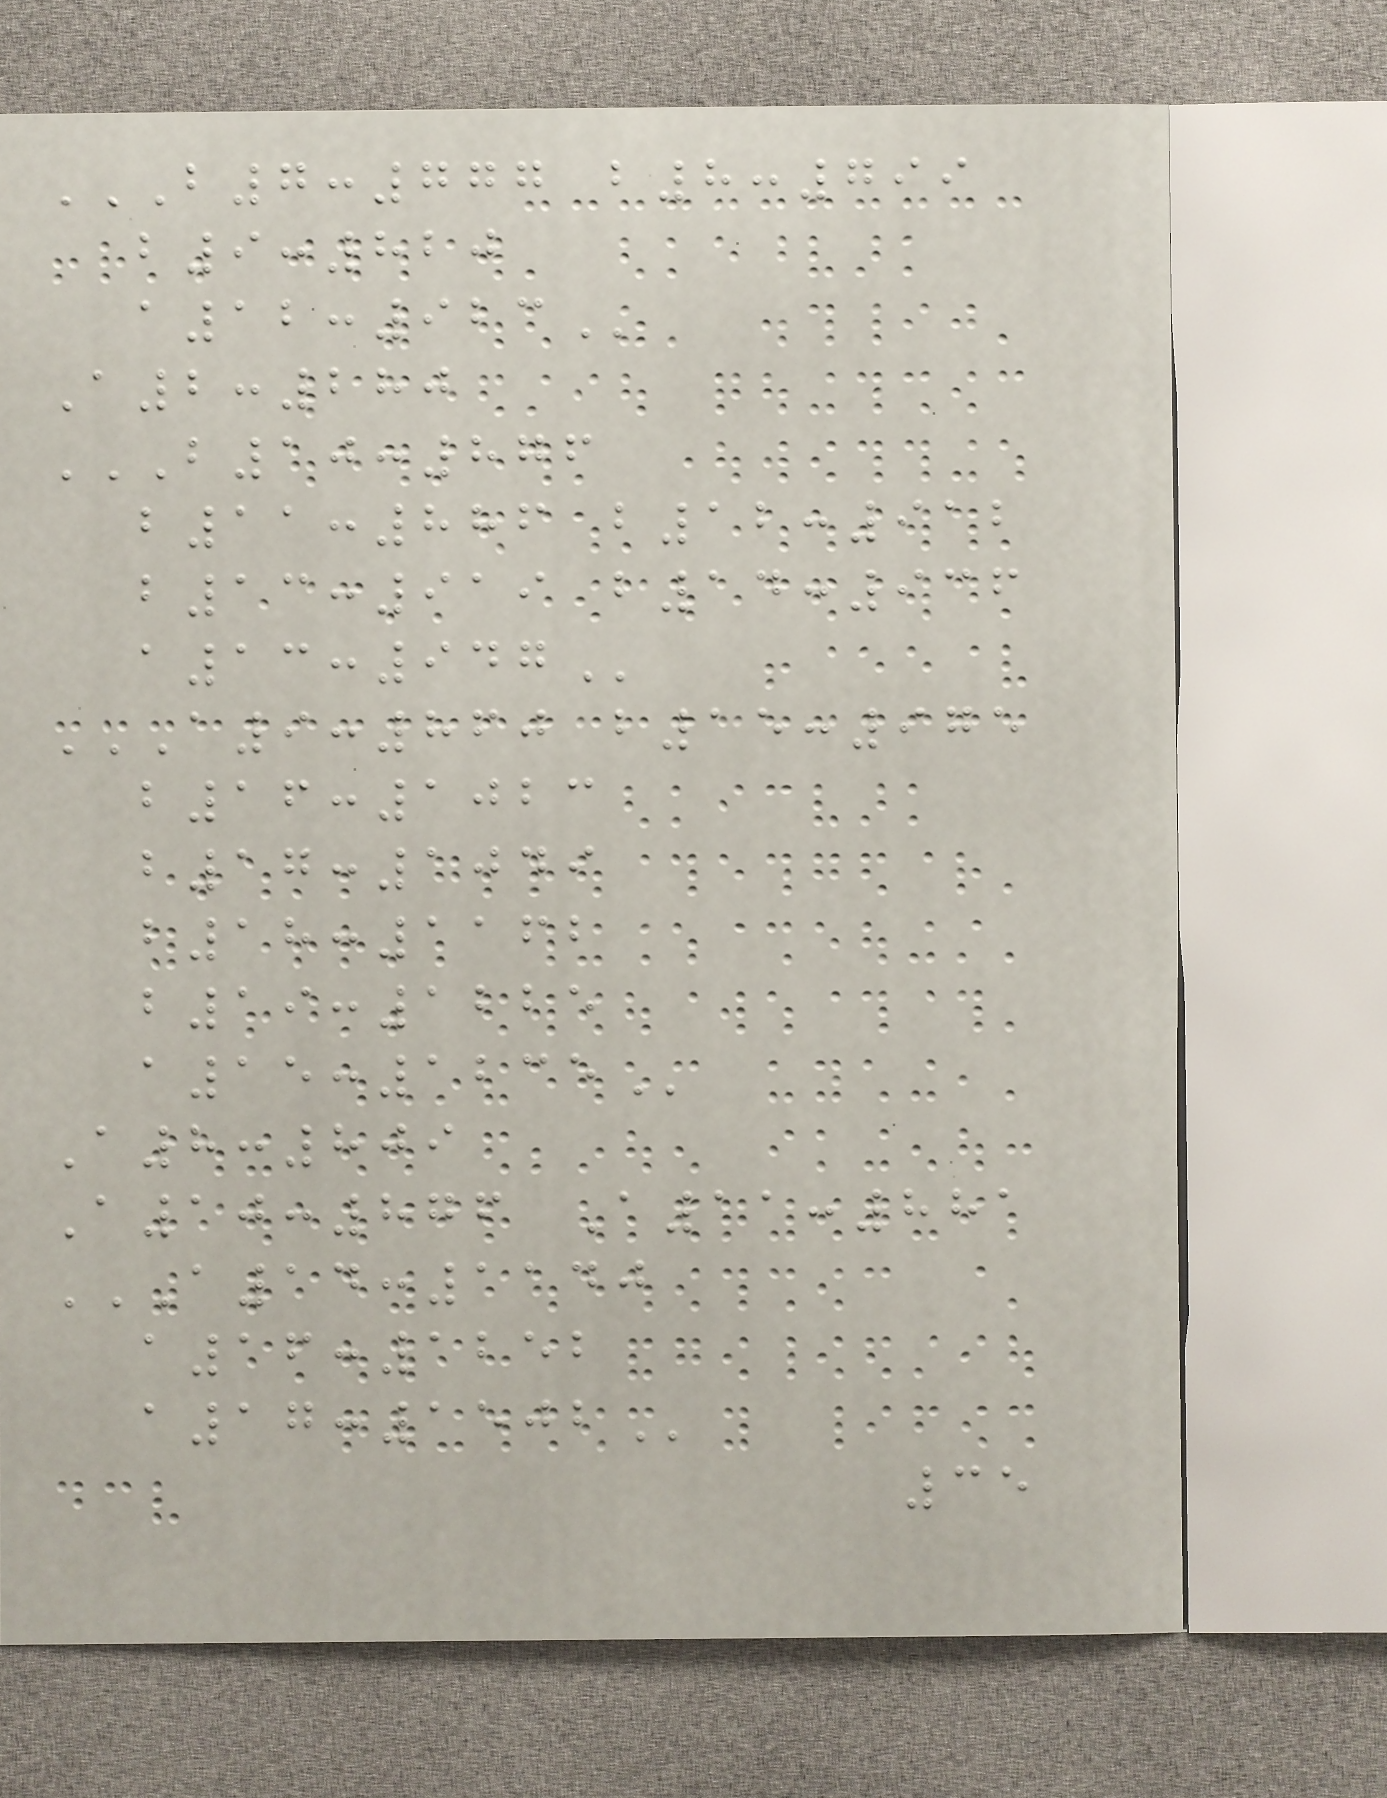B7:777 B8:799
B9:820
A12:923
A2:280
B10:876
B11:886 B12:912
B13:919 B14:936
A13:947
A9:860 B15:975
B16:1023
B17:1049
B18:1162
B19:1225
A15:1235
A8:809
A10:876 A11:881
A14:1140
A16:1252
A17:1502
35
